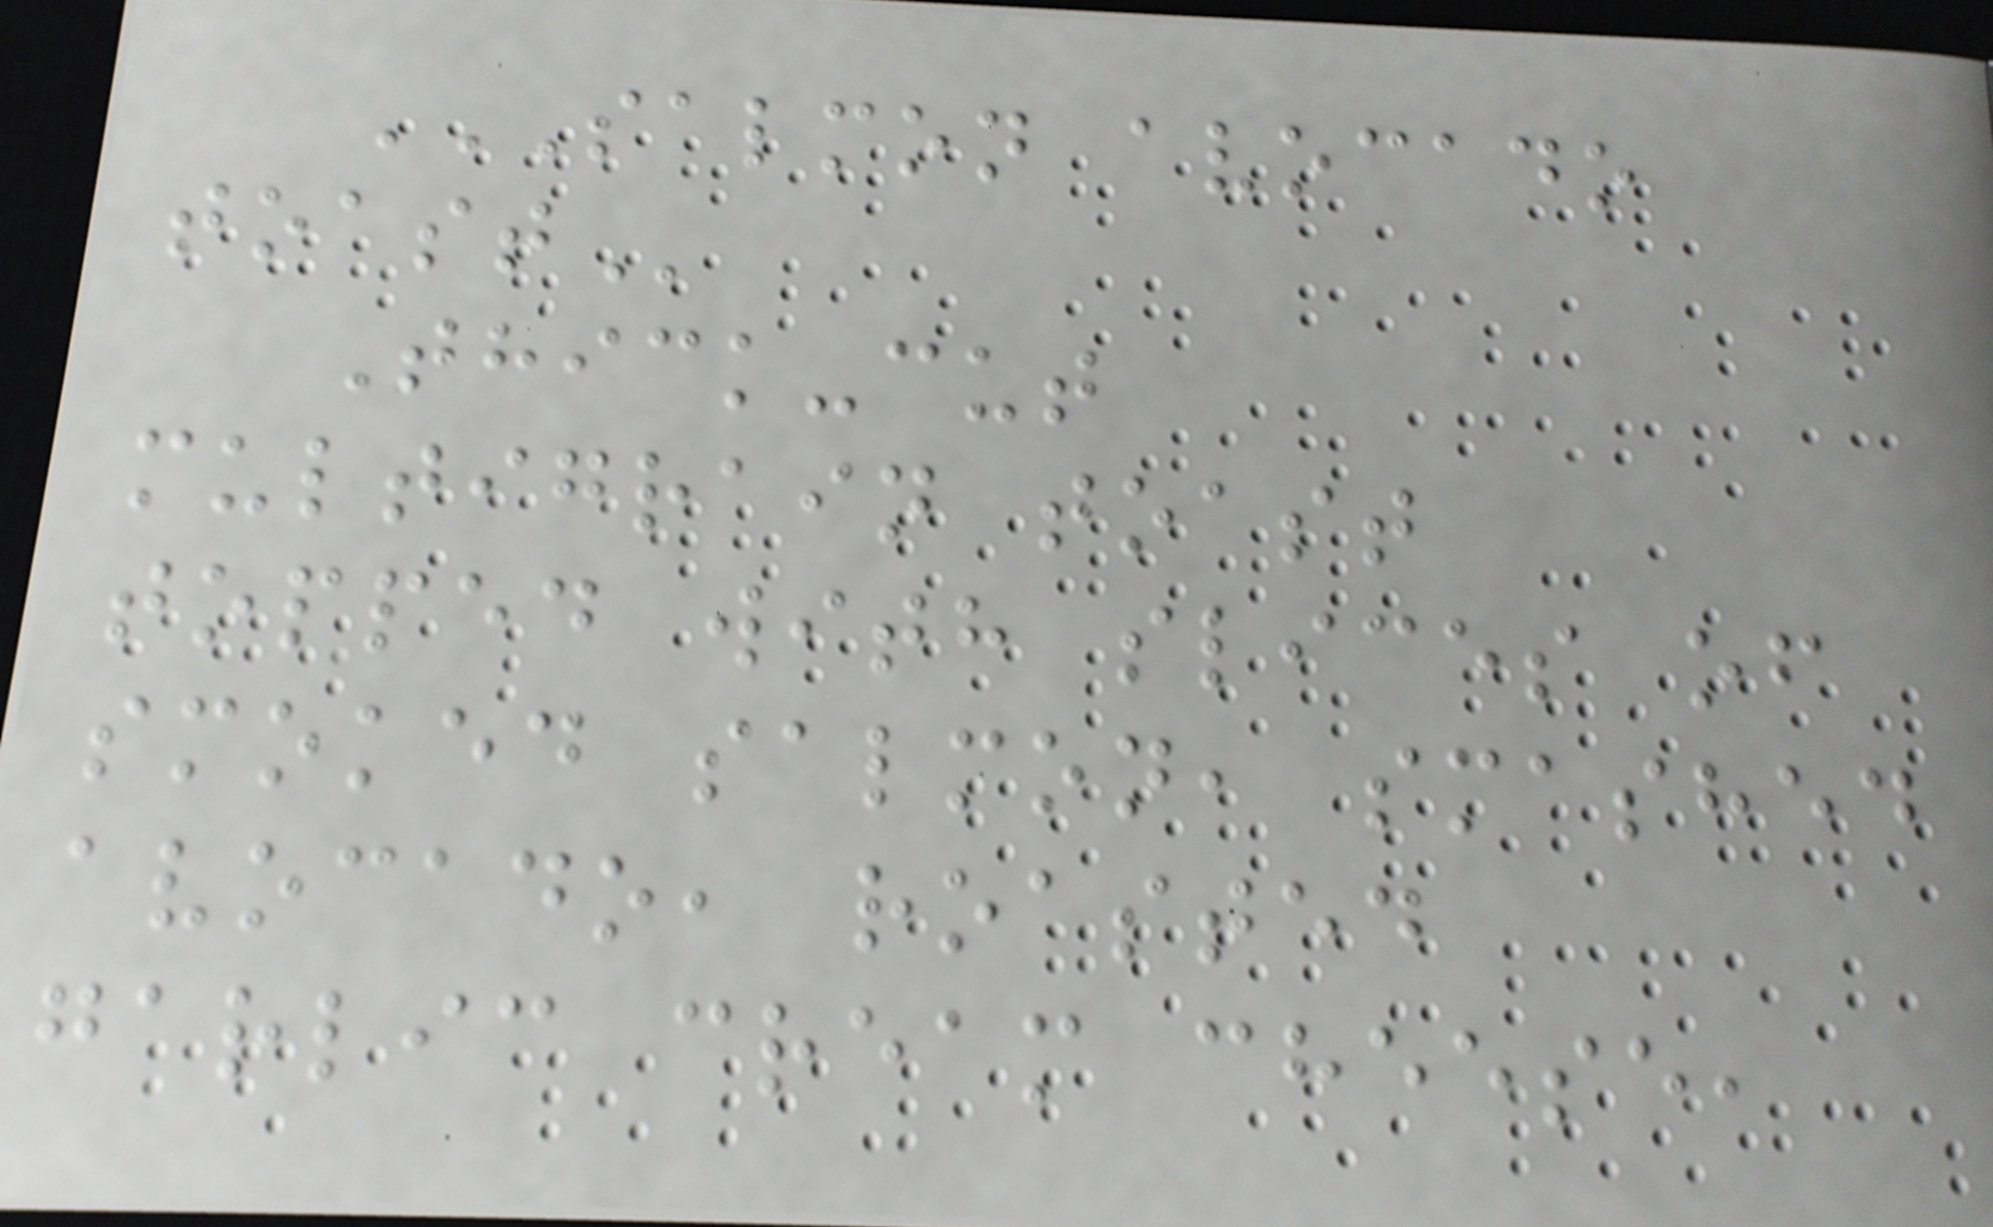SALMON AVOCADO
TOAST
Thick-cut
multigrain toast
topped with slices of
smoked salmon, smashed
avocado, roasted
garlic cream cheese,
